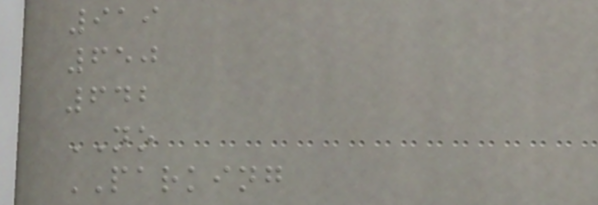919
650
642
NO
PARKING
